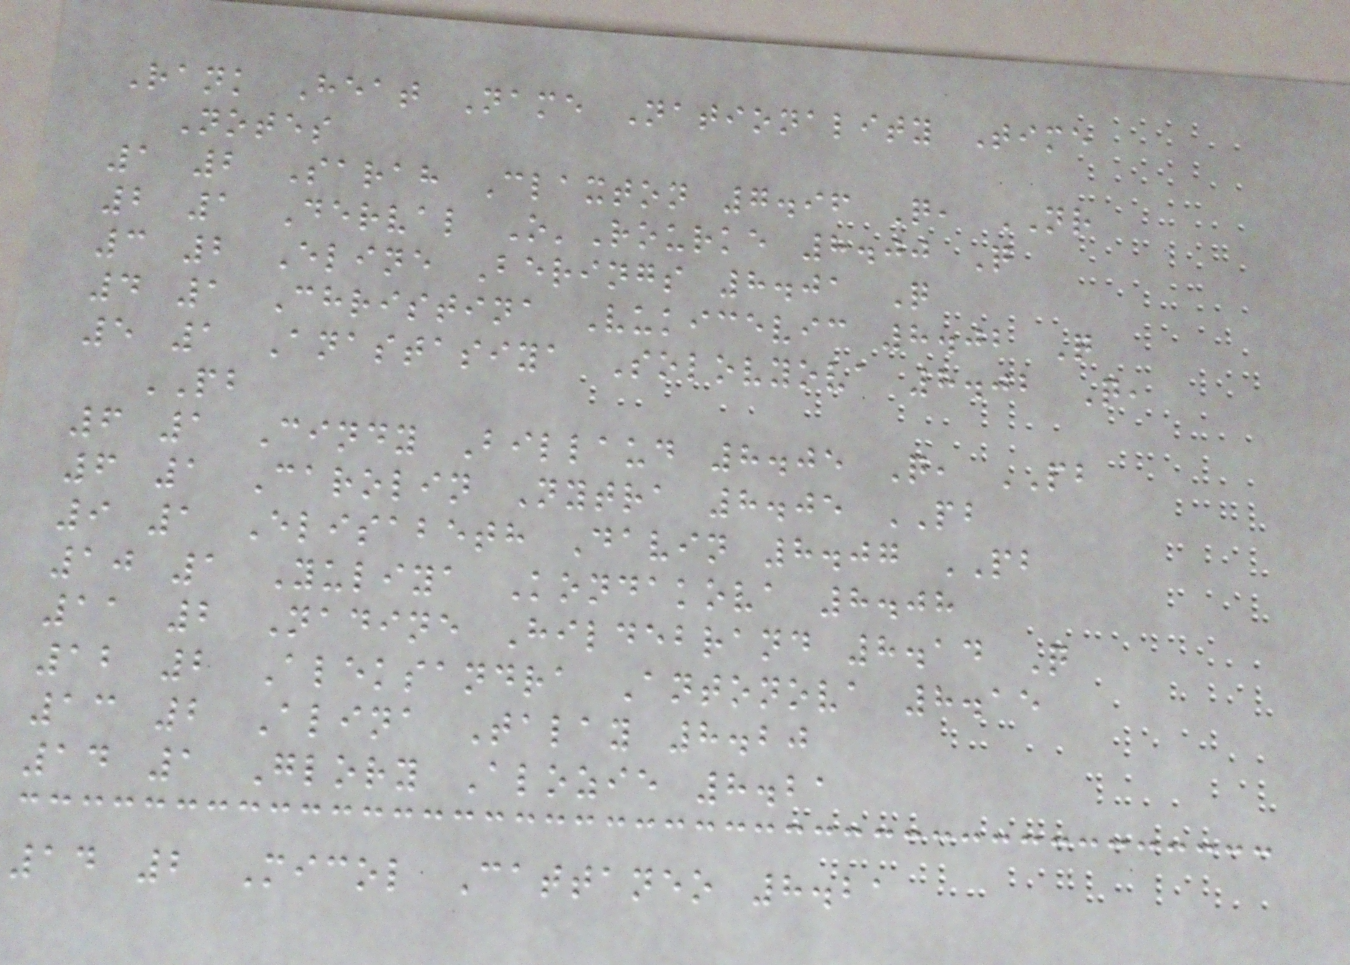Rank Heat Name Nationality Time
Notes
1 2 Sarah Claxton 7.96 Q, NR
2 1 Derval O'Rourke 8.00 Q
3 2 Eline Berings 8.01 Q
4 1 Christina Vukicevic 8.02 Q
5 1 Anastasiya Solovyova 8.02 Q,
PB
6 1 Cindy Billaud 8.05 Q, PB
6 1 Carolin Nytra 8.05 PB
9 1 Elisabeth Davin 8.07 PB
10 1 Yuliya Kondakova 8.08
11 2 Nadine Hildebrand 8.14 Q
12 2 Aleksandra Antonova 8.15
13 2 Alina Talay 8.20
14 1 Glory Alozie 8.21
14 2 Micol Cattaneo 8.21
